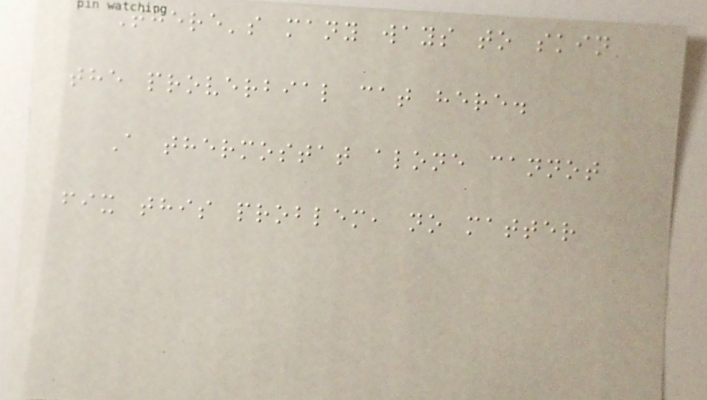There's many ways to skin
the proverbial cat here.
A thermostat alone cannot
fix this problem, no matter
